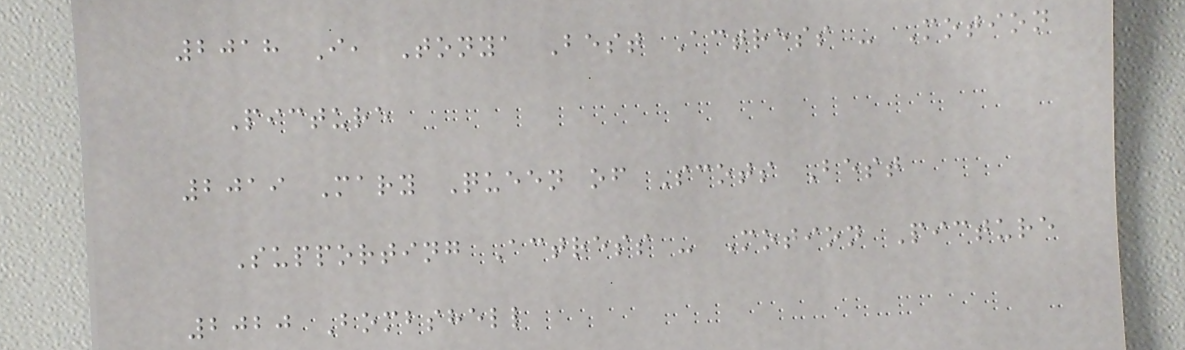2018 I, Tonya Best Actress - Motion
Picture
2019 Mary Queen of Scots Best
Supporting Actress - Motion Picture
2020 Bombshell
